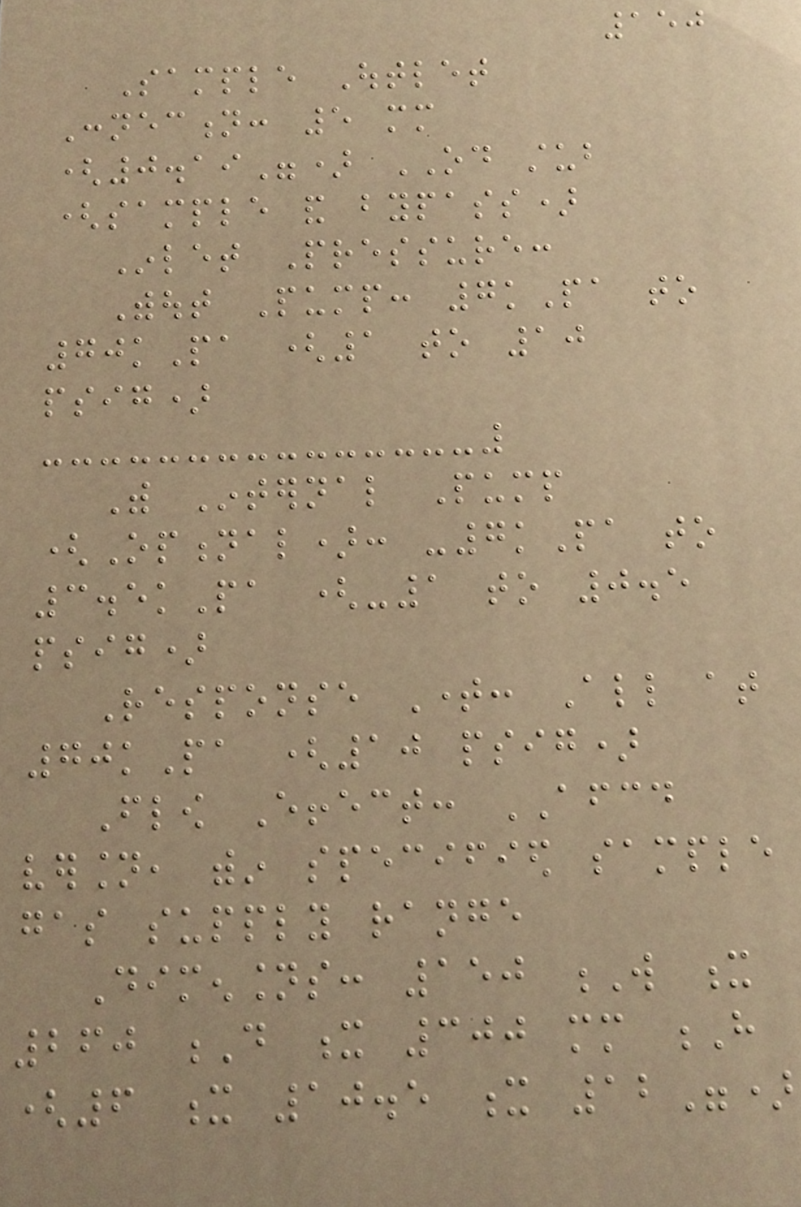150
Sample Outlet
Connection: 5 mm
(0.19") OD stub
(sample and bypass)
Inlet Pressure:
Without Pump: 7kPa to
70kPa (1 to 10
psig)
With Internal Pump
(Optional): -7kPa to
3.5kPa (-1 to 0.5
psig)
Response Time: All at
70kPa (10 psig)
Flow Effect: AFCD
version, within specified sample
gas supply range
Dimensions: 150 W x
260 D x 300 mm H
(6 x 10.5 x 12")
